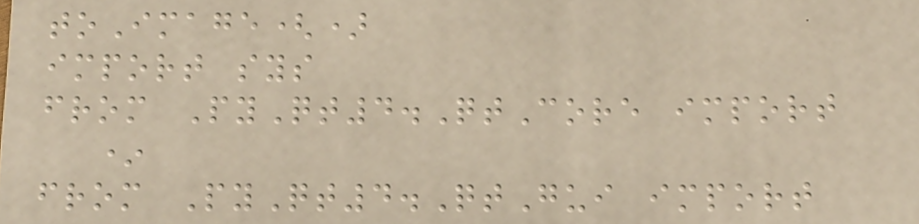toImage()
import sys
from PyQt4.QtCore import
*
from PyQt4.QtGui import
